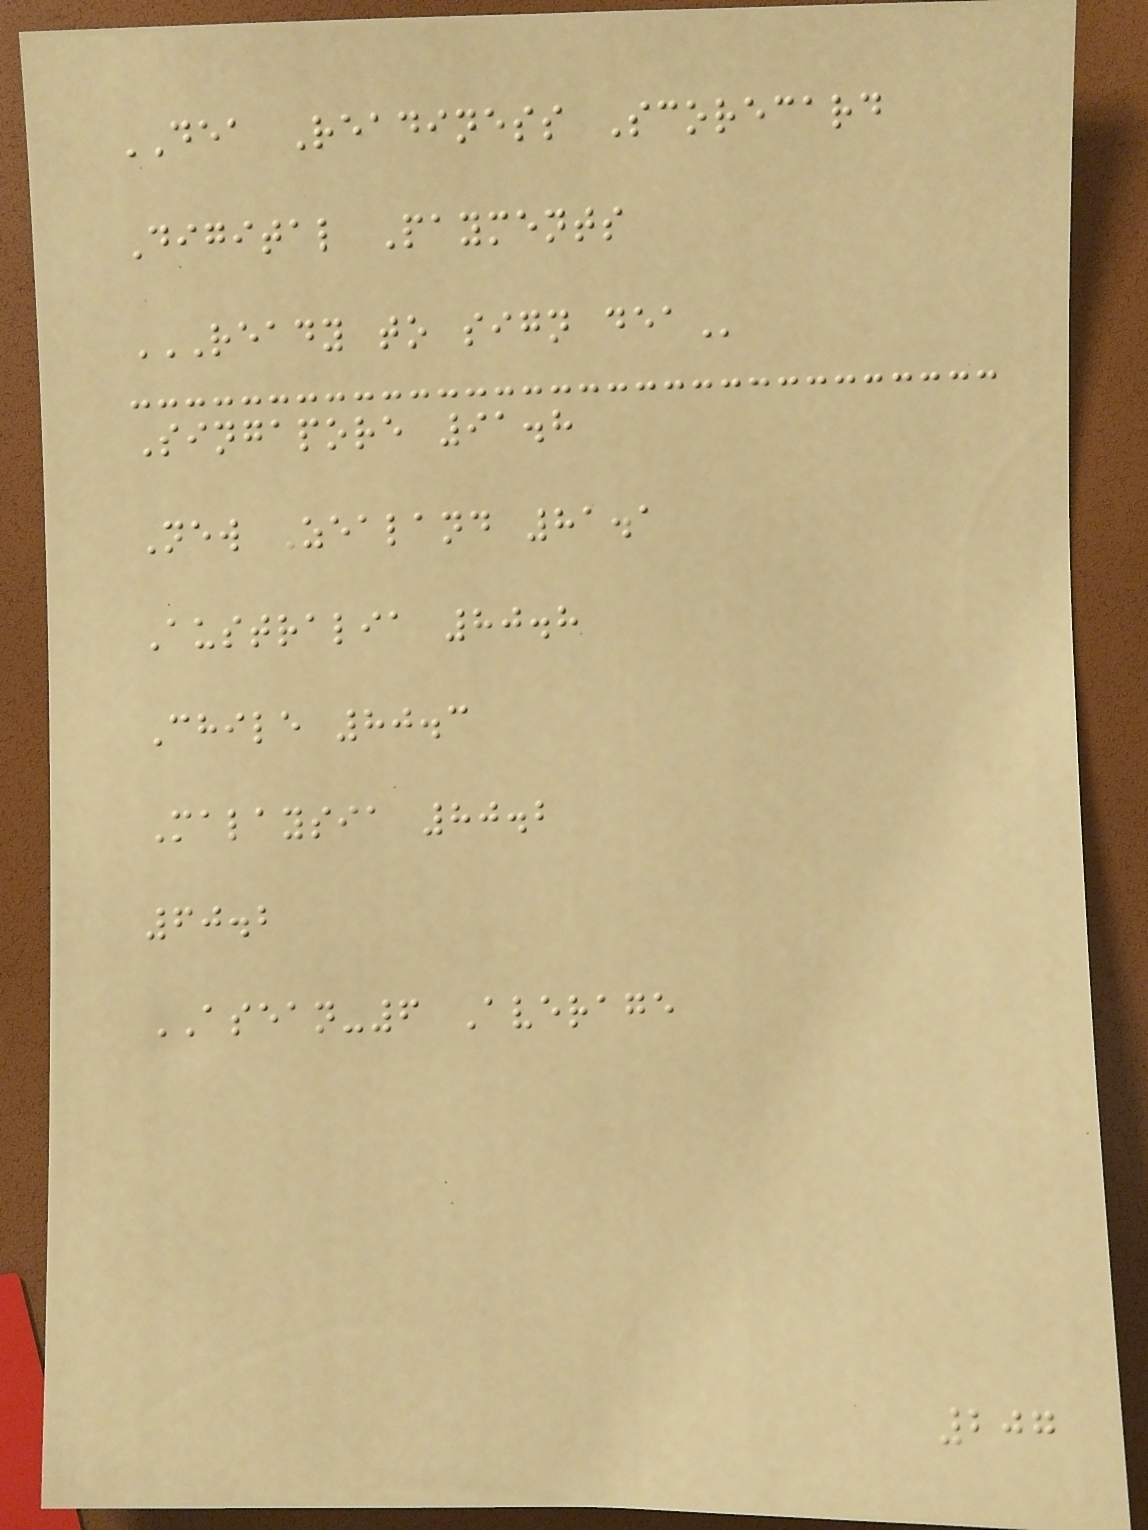DEA Readiness Scorecard
Digital Payments
READY TO SIGN DEA
Singapore 91.8
New Zealand 81.1
Australia 80.8
Chile 80.3
Malaysia 80.2
60.2
ASEAN-6 Average
207
